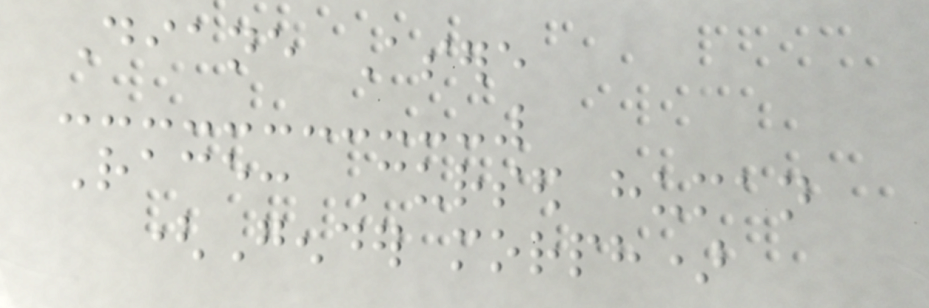Diane Asere
Race: Cursed human
(Gender morph)
